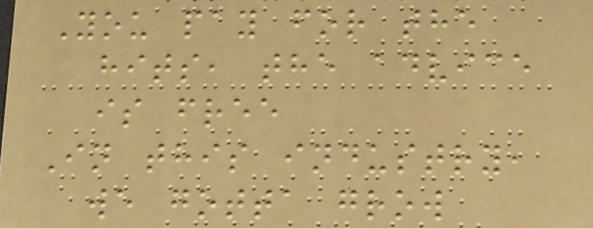You pay for the
hits, the advice
is free
In this industry,
we gotta grow
